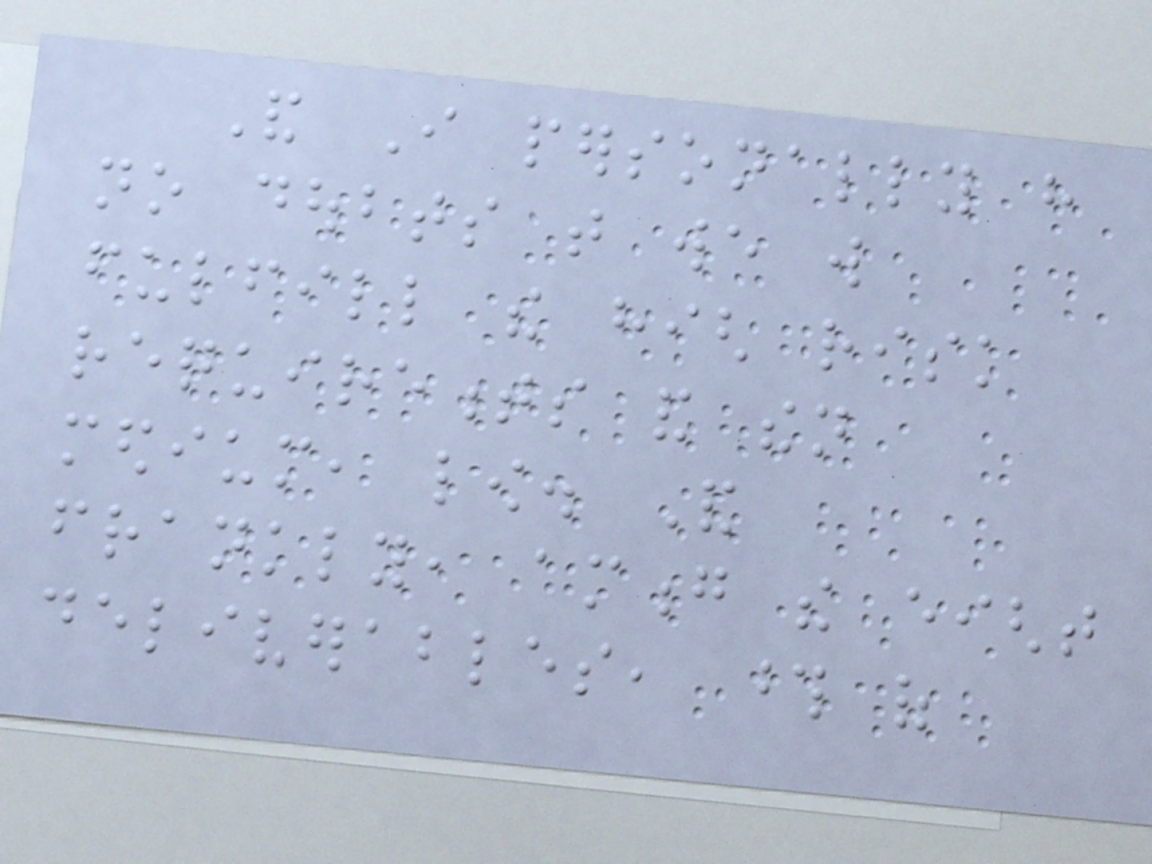And I personally have
no doubts that we will
fulfill the high risk
requirements and then
medium, low. And
frankly, among the eight
deliverables, those of
